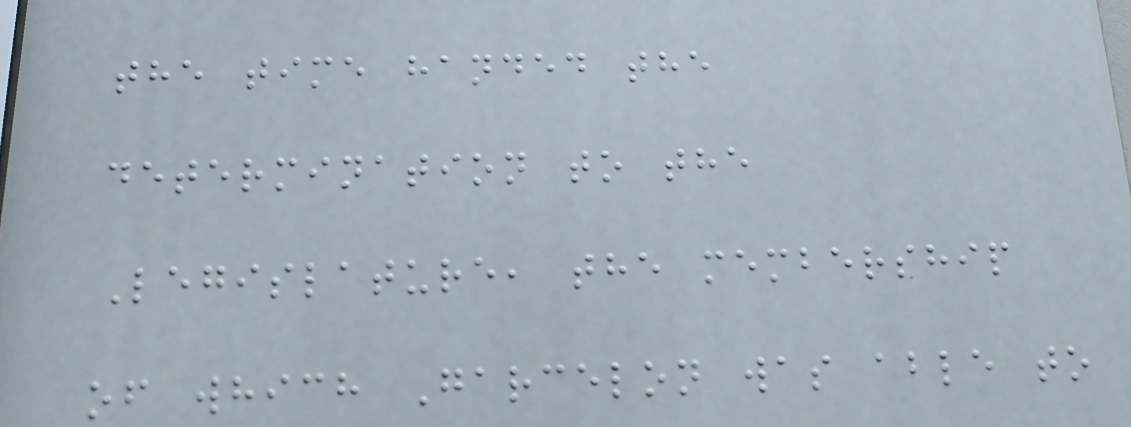the time handed the
determination to the
Legislature, the membership
of which Garcelon was able to
